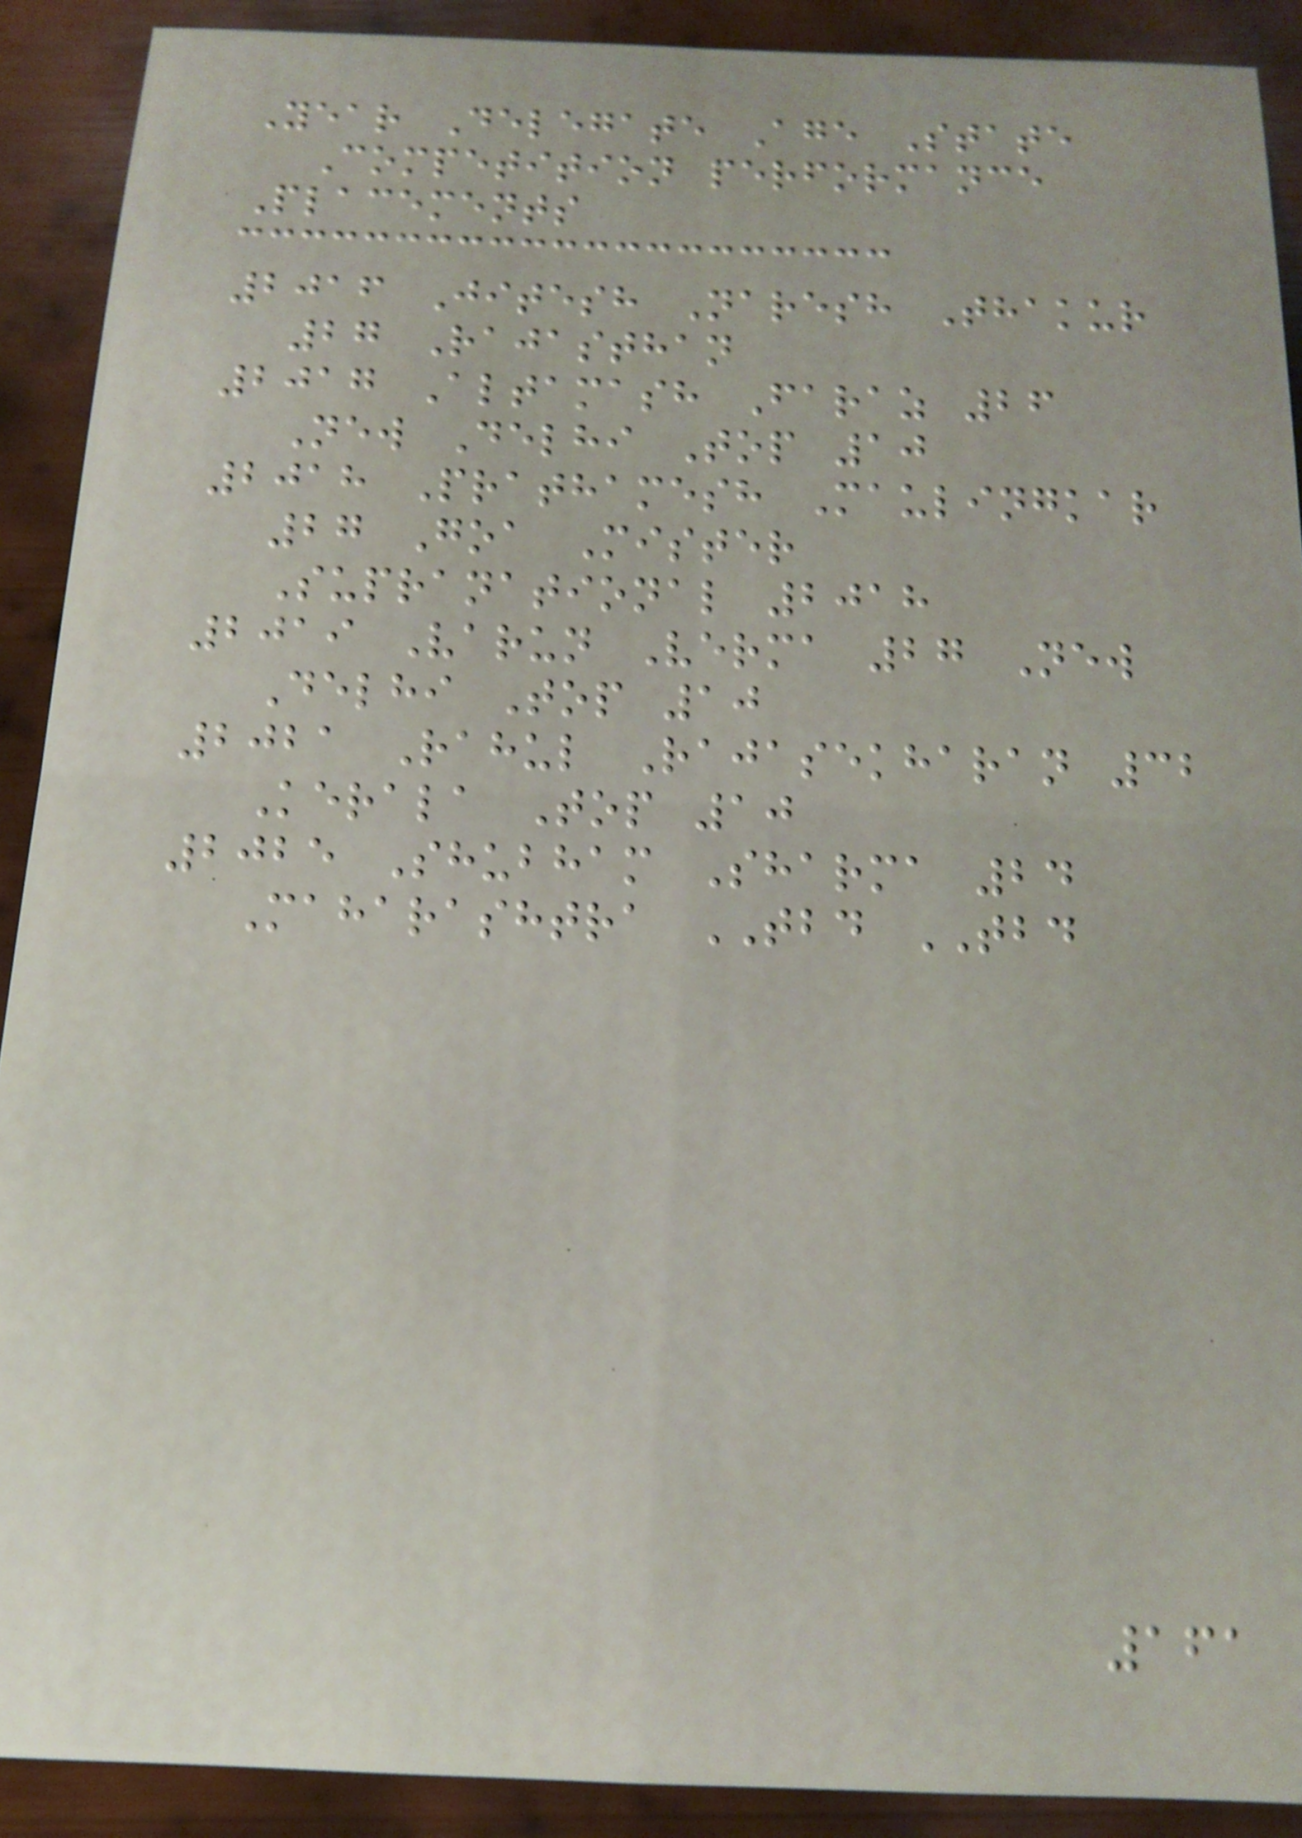Year Delegate Age State
Competition performance
Placements
2016 Jitesh Naresh Thakur
27 Rajasthan
2017 Altamash Faraz 26
New Delhi Top 10
2018 Prathamesh Maulingkar
27 Goa Mister
Supranational 2018
2019 Varun Verma 27 New
Delhi Top 10
2021 Rahul Rajasekharan 32
Kerala Top 10
2025 Shubham Sharma 24
Maharashtra TBD TBD
161
